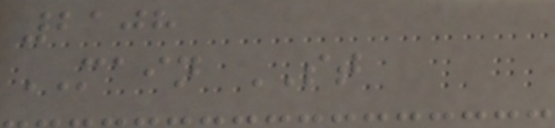2108
MAIN ST
